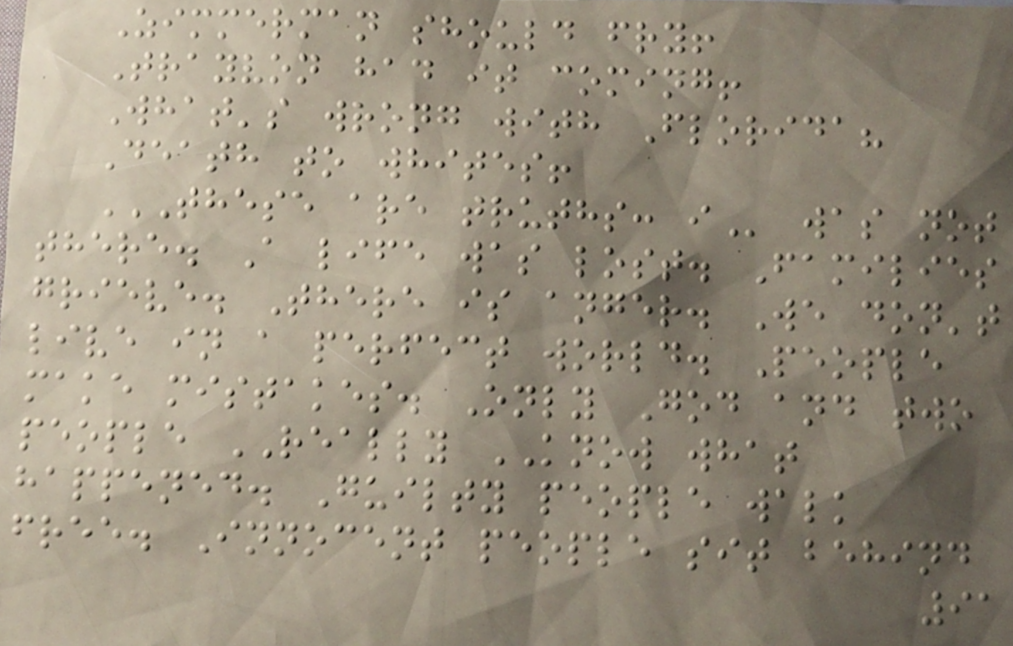Zimmerman should fry!
Trayvon had it coming!
What's wrong with Florida?
Death to whites!
THESE ARE TRUTHS: I was not
there. A life was lost. Families
grieve. There is anger. We don't
live in a perfect world. People
make mistakes. Only God and two
people REALLY KNOW what
happened. Guilty people walk
free. Innocent people sit behind
91
